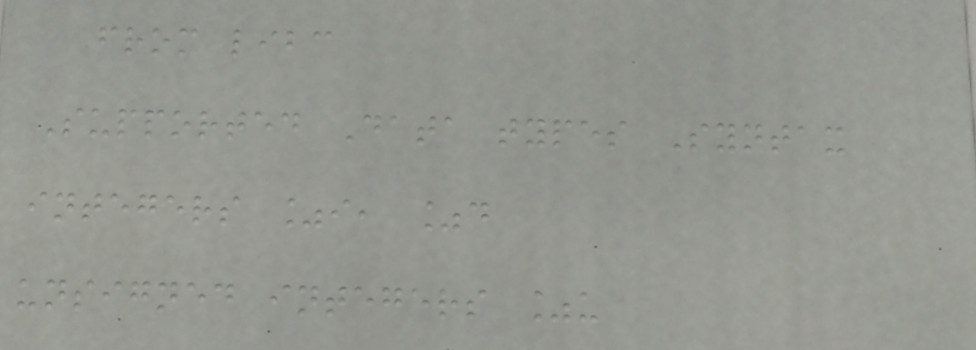from libc
Supported Data types Syntax
integers %i, %d
unsigned integers %u
